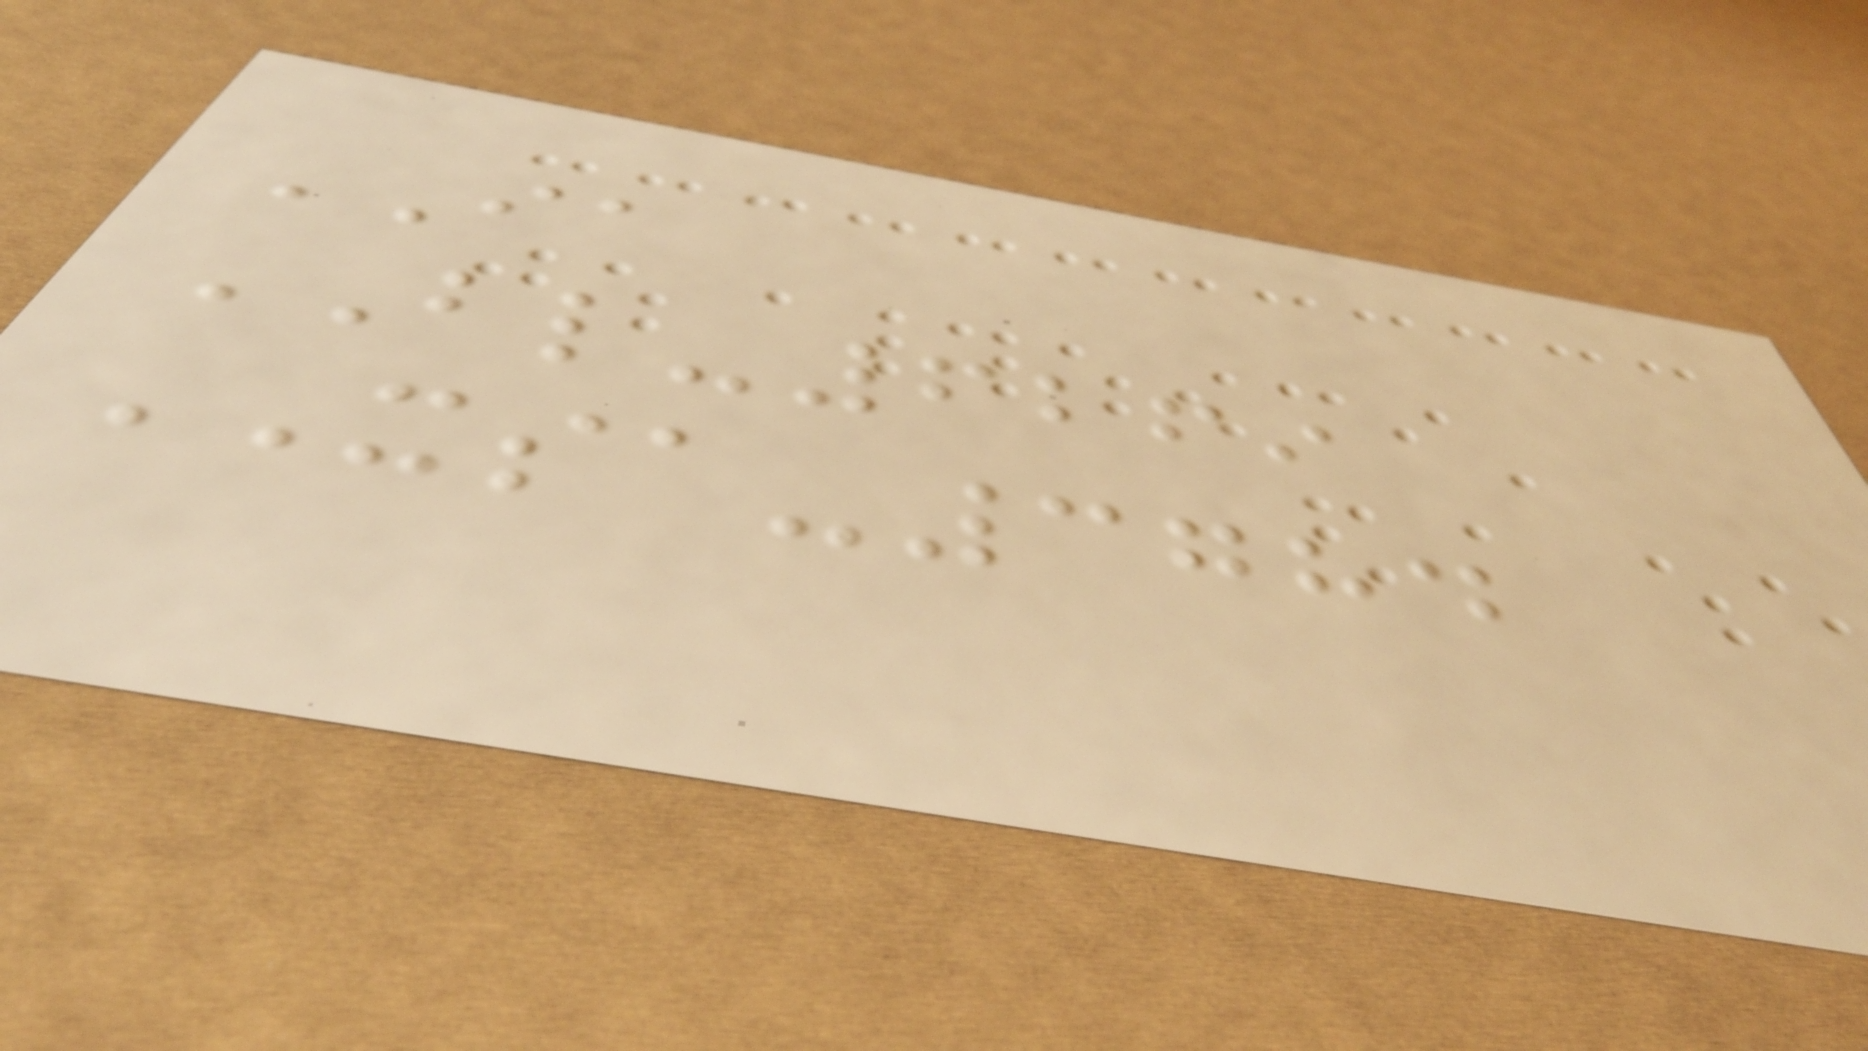IA
BL-6269
XSA-3784
